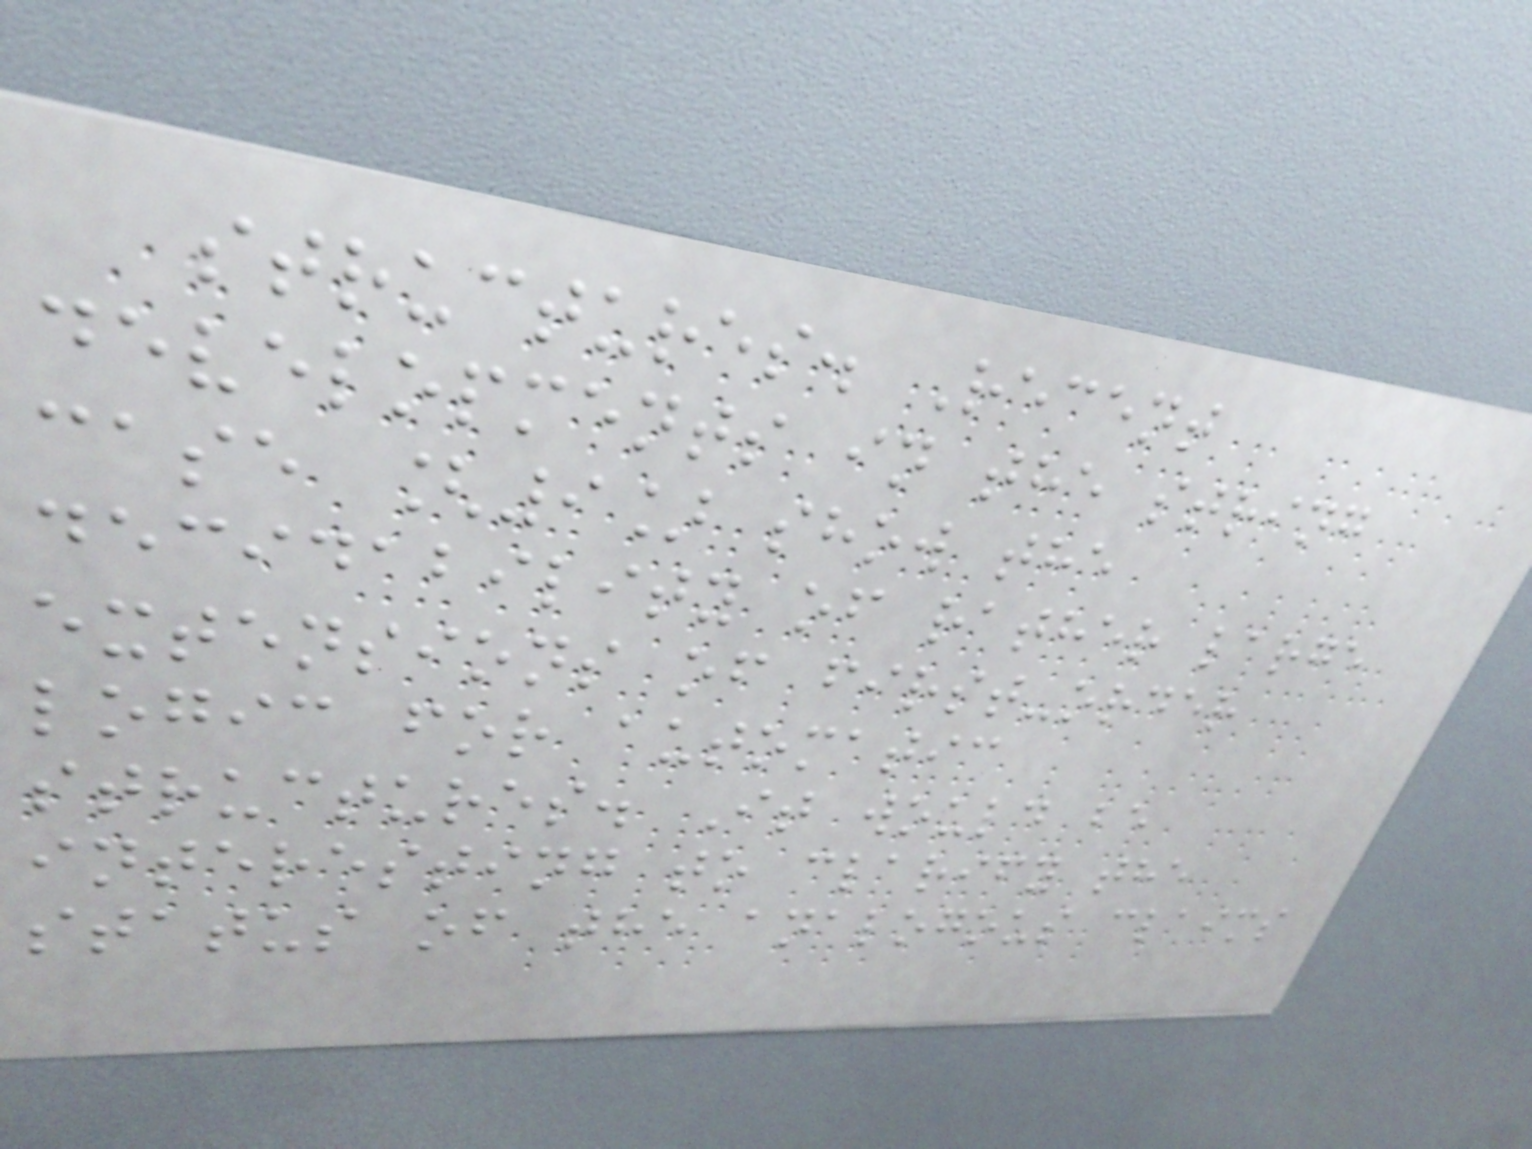structures. Recent
developments in the string
case [9] show the
decidability of rather large
extensions of first-order
logic for automatic
structures. It would be
interesting to clarify the
status of the analogous claims
